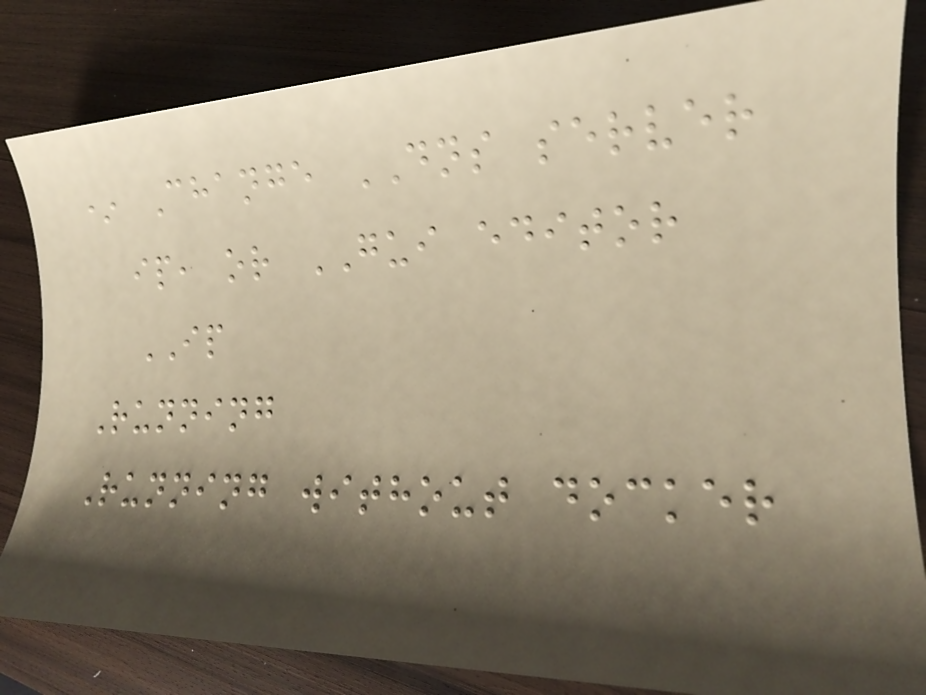* Change DNS server
ip, or GUI editor
IP
Running
Running without docker
